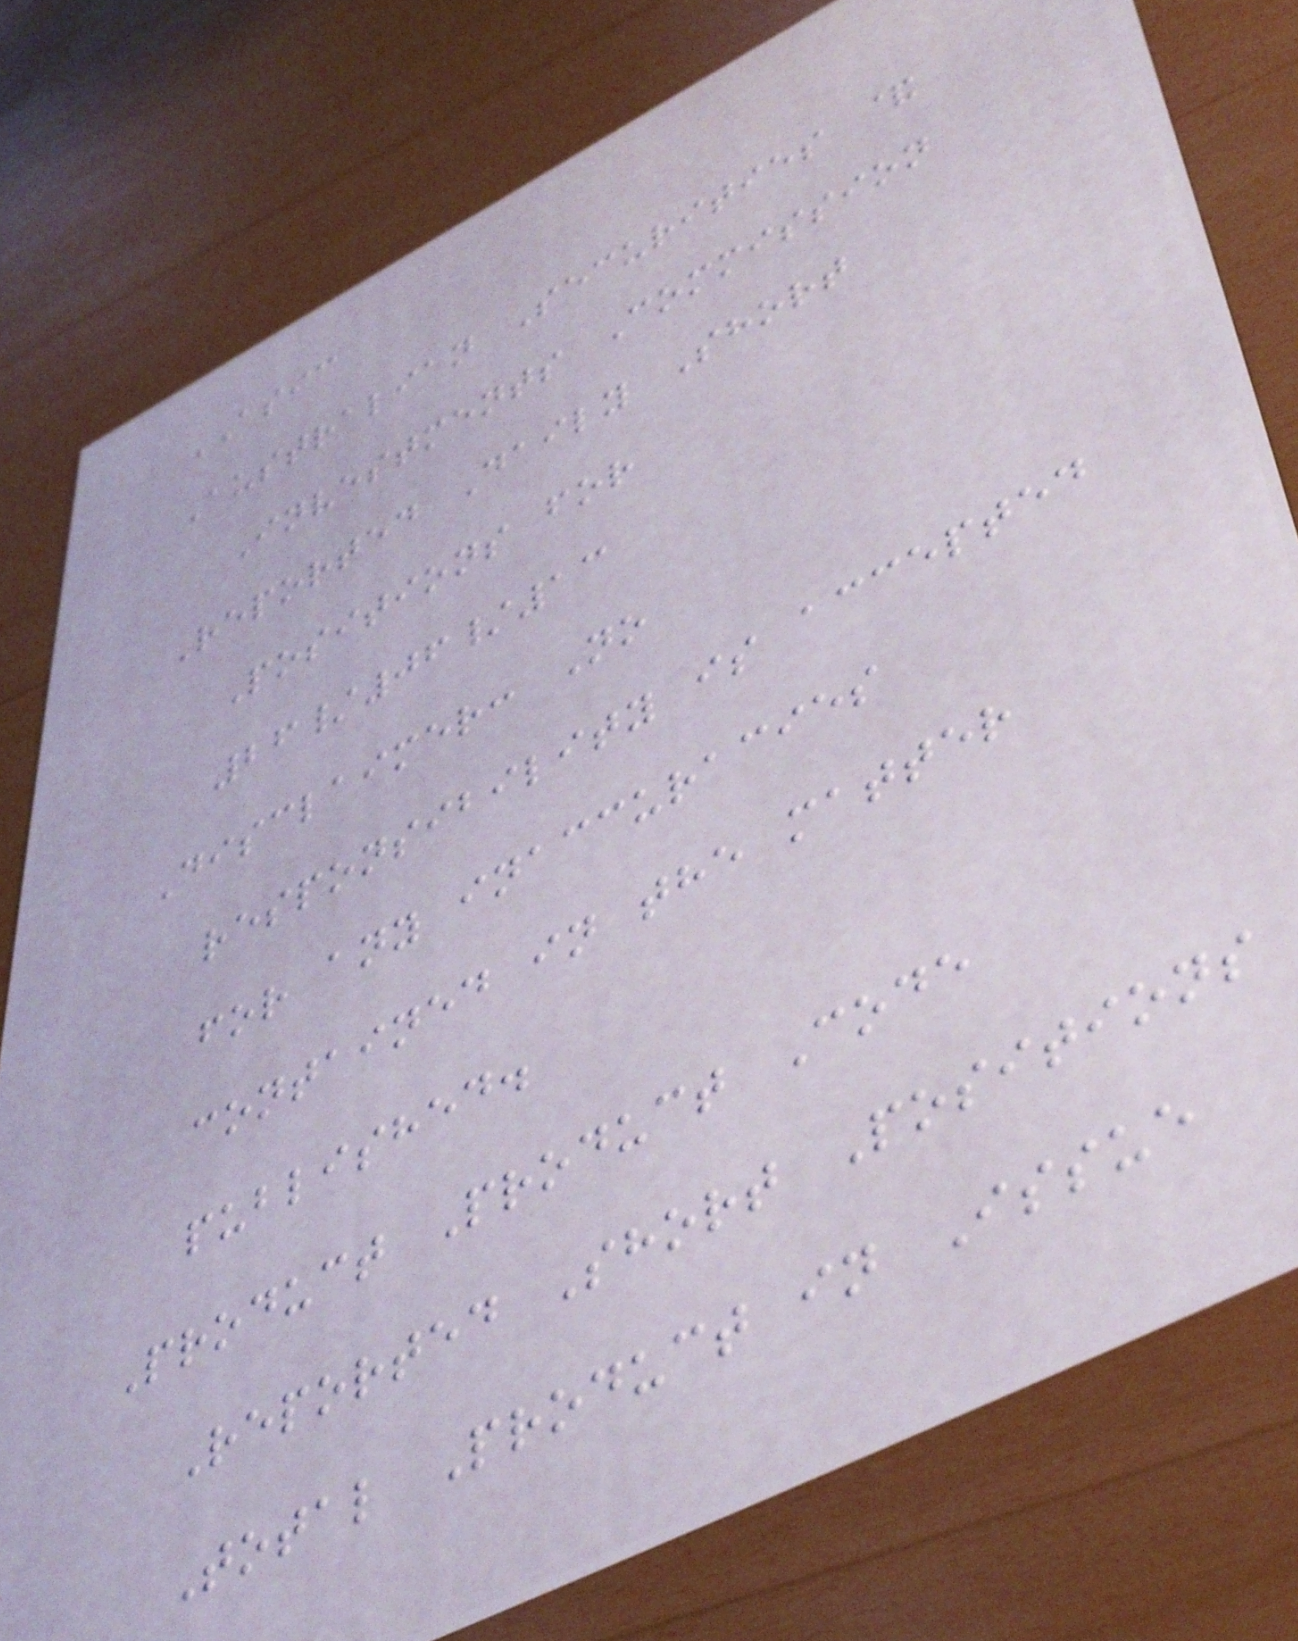ASIC
Australian Securities &
Investments Commission
Reported Daily Short
Positions for
26/06/13
Disclaimer: No
responsibility is accepted
for any inaccuracies
contained in the matter
published.
Product Product Code
Reported Short Positions
Total Product in Issue
